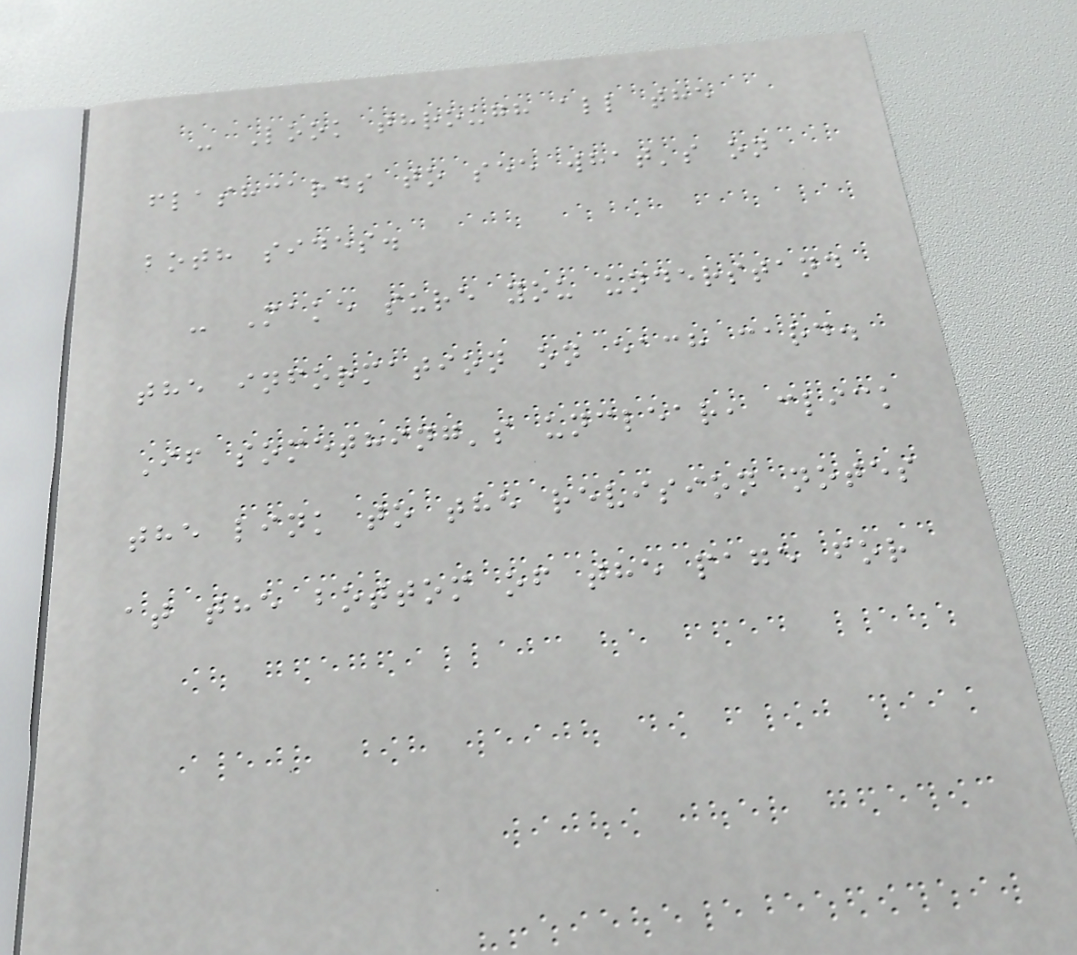- Look through all the
flashcards to see what's on
both sides.
- Make sure you understand
the information on each card.
If something's unclear, click
the link to the revision notes
at the bottom of the page for
